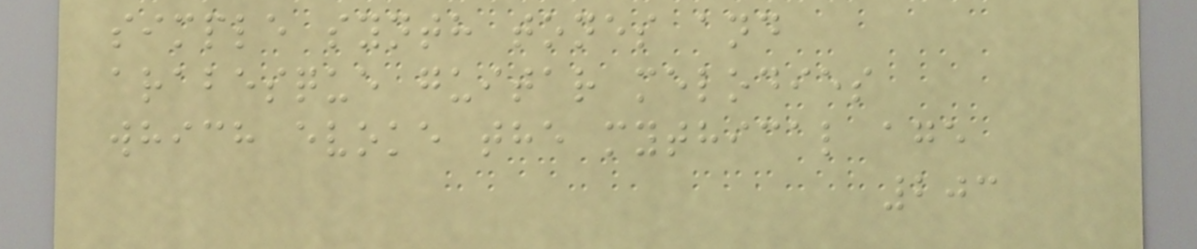simple synth tones and
arabesque guitar melodies
which evoke the mythical age
203
